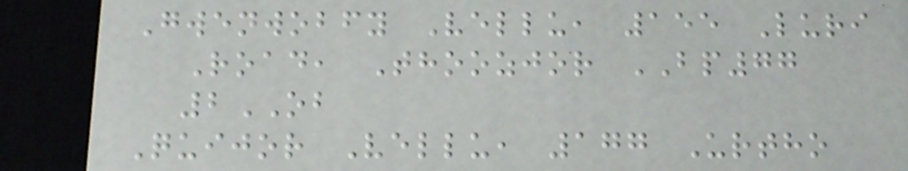Gwenwobfy Vellu, 155 Luri
Road, Thoozjor BP77
2OB
Quijor Vellu, 177 Urtho
